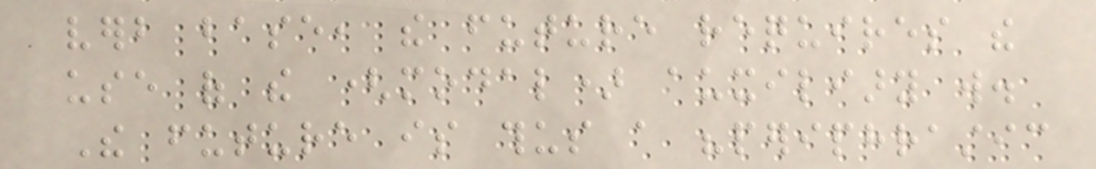verb base, the future requires the
use of the (modal) auxiliary will.
The future is thus a "periphrastic
